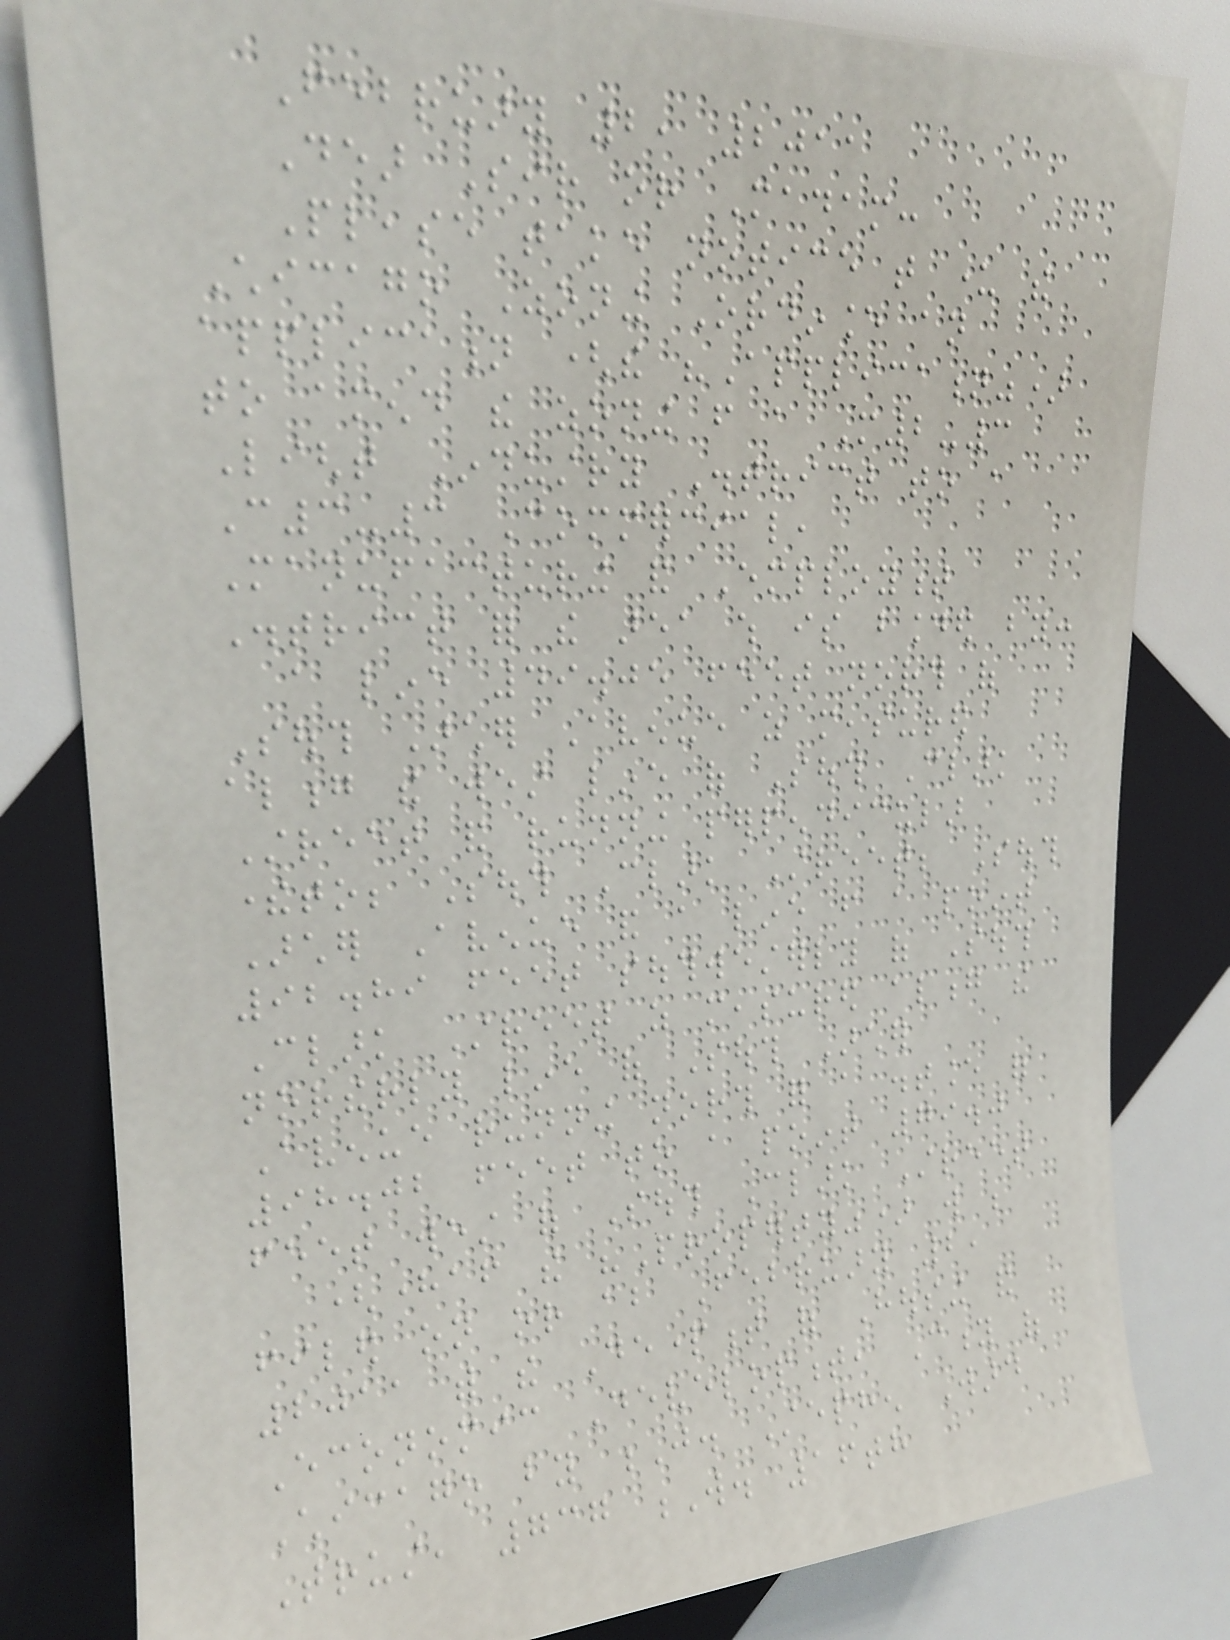February 2, 2011
Dear Sir or Madam:
Please take notice that under the
Chicago Zoning Ordinance an
application (the "Application")
to amend the zoning from a M2-3
Light Industry District to a
C3-3 Commercial,
Manufacturing and Employment
District for the area which is bounded by:
a line 49.05 feet north of
South Archer Avenue as measured
along the west line of South Clark
Street and running perpendicular
thereto; South Clark Street; South
Archer Avenue and a line from a point
92.89 feet southwesterly of South
Clark Street as measured along the
northerly line of South Archer
Avenue running north for a distance of
98.02 feet to a point 79.0
feet west of South Clark Street
(hereafter the "Property") will be
filed on or about February 2,
2011 with the Department of Housing and
Economic Development, City of
Chicago by J. Stephen Ward
Trust, 737 W. 16th
